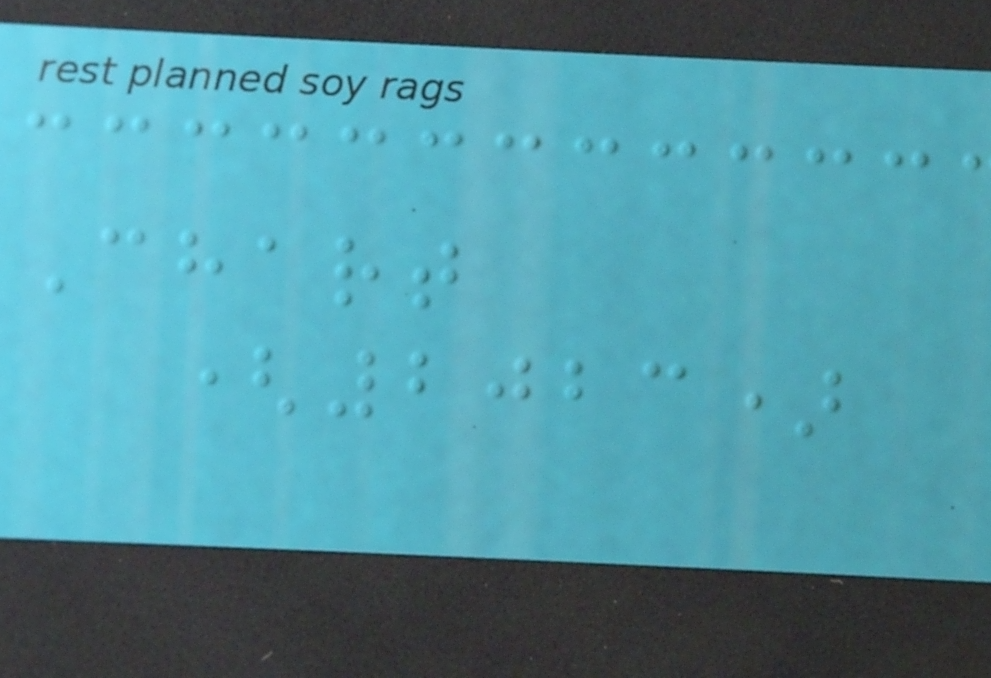Chart
(2023)
